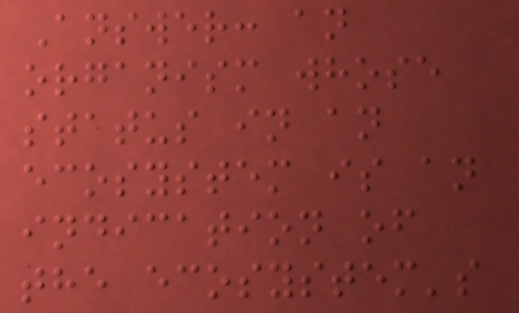Answer: an
organism whose
status in an
ecosystem is an
indication of
the ecosystem's
